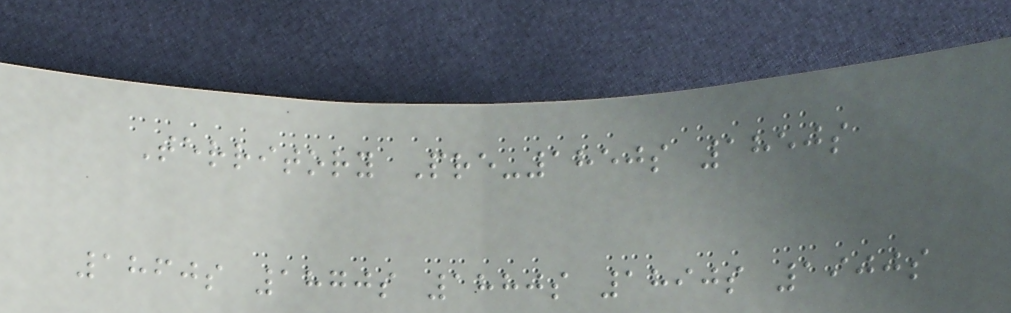Territory Pre-1850s 1850s
1860s 1870s 1880s 1890s 1900s
